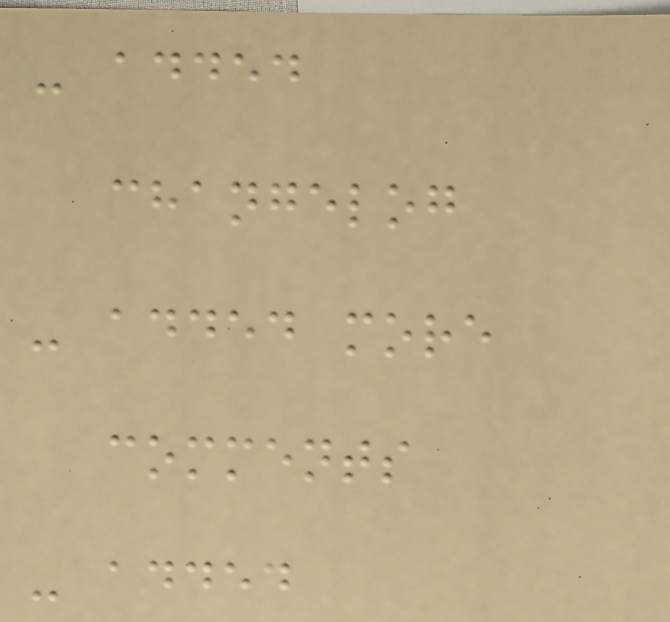- added
changelog
- added more
comments
- added
